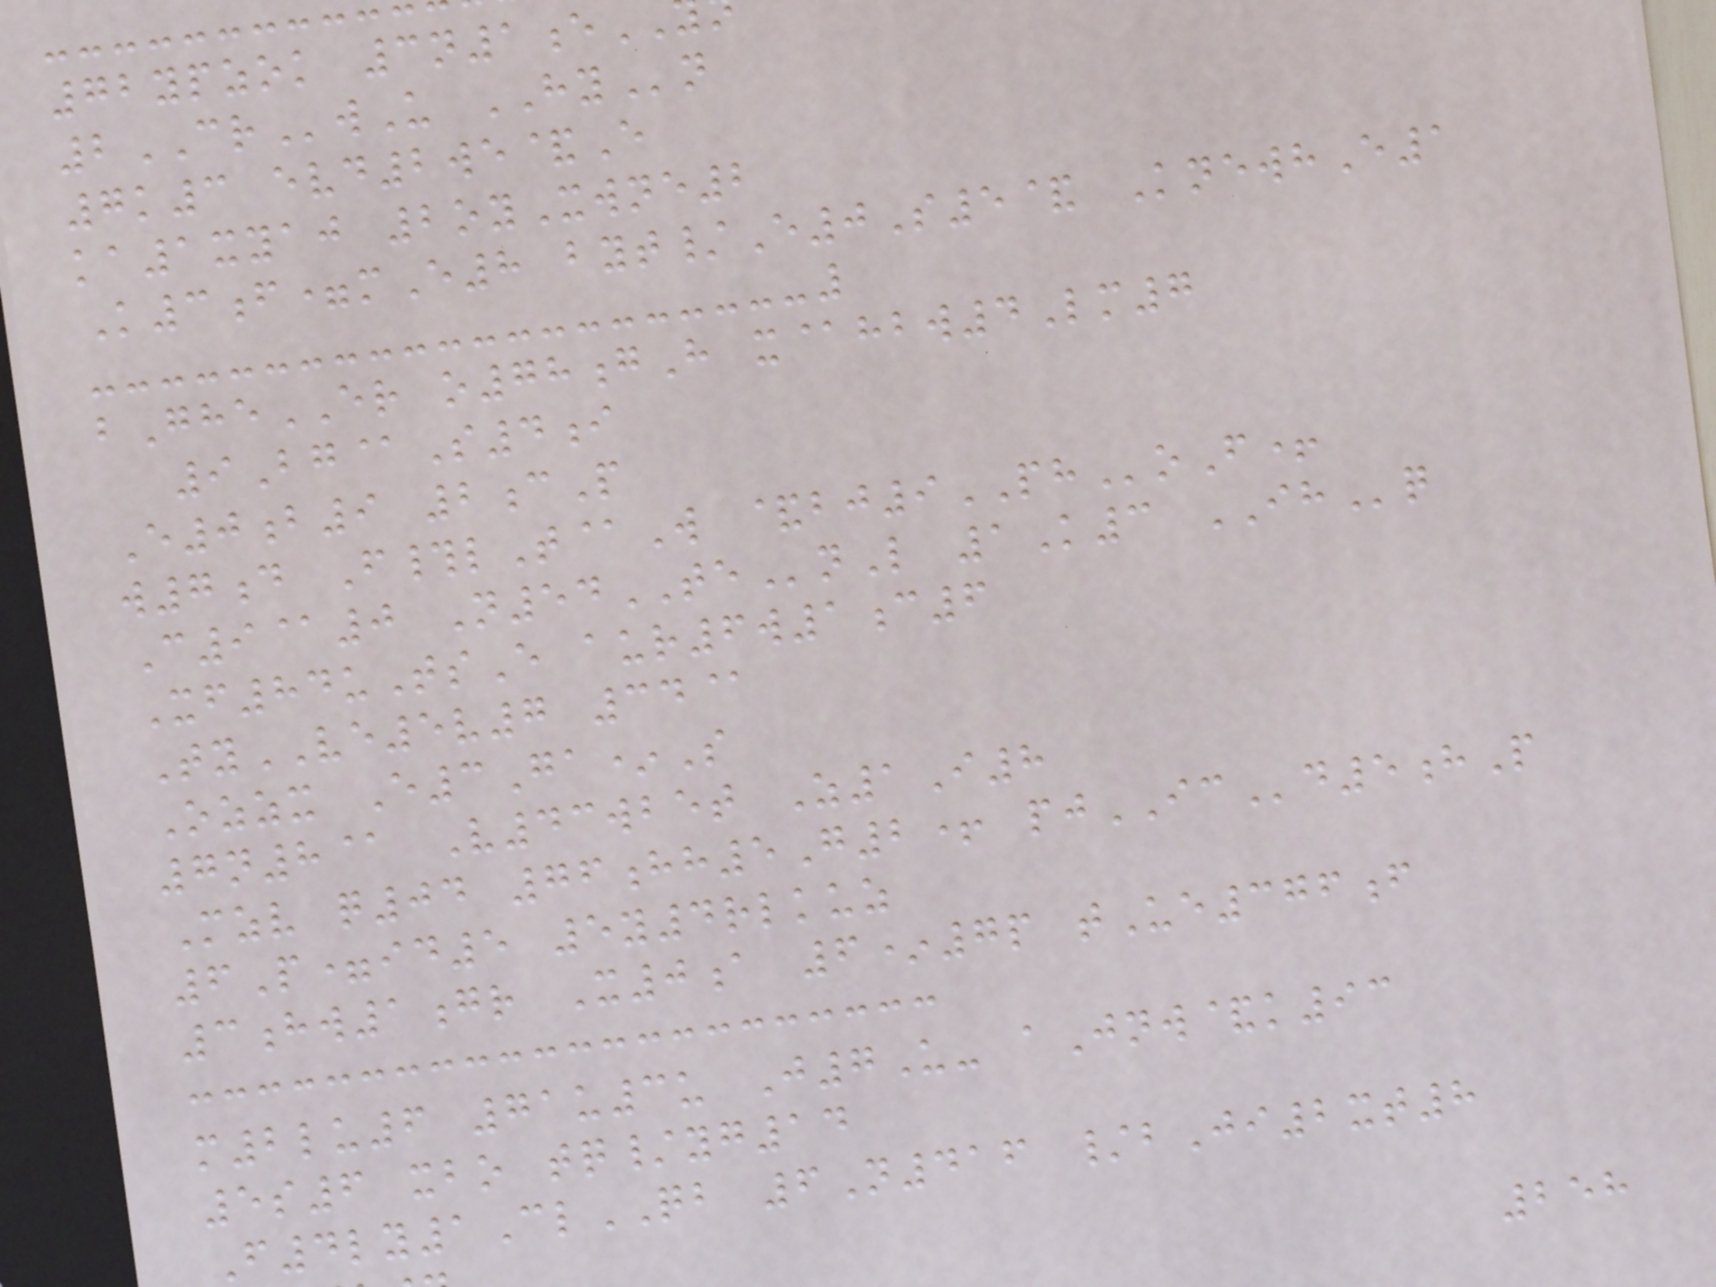72ypzok 3n1e
2CRwU HYn
7k3 evd2we&E
ka1xyaj 2oyXwne2
K3f=mE8 byt/E0S5& KnewhE1
bGheER o78gH x@hbw4Lm7
9Bg@S4i
E0b9 2cP
w7d F#lT@W &bj9PHoF+
C9@0 N54TEnL 1K3 IHq
Xf84uTsE aur6w1c6
TyVE5v7 34@
Ozzx E3Ga*S
7n8@ V43wbet Z1I8
Mzv q04 76hh5G2+ pjICd5hP
6P=id5 5y4rlkuz
3hw1gr X0a 6*7p tUe376f
m2lu6 71u3u J7U- aJnw&k93
5s6 xbo tq/yg14
F4ly1ClQB 6N416 /bJi2xt8
258
